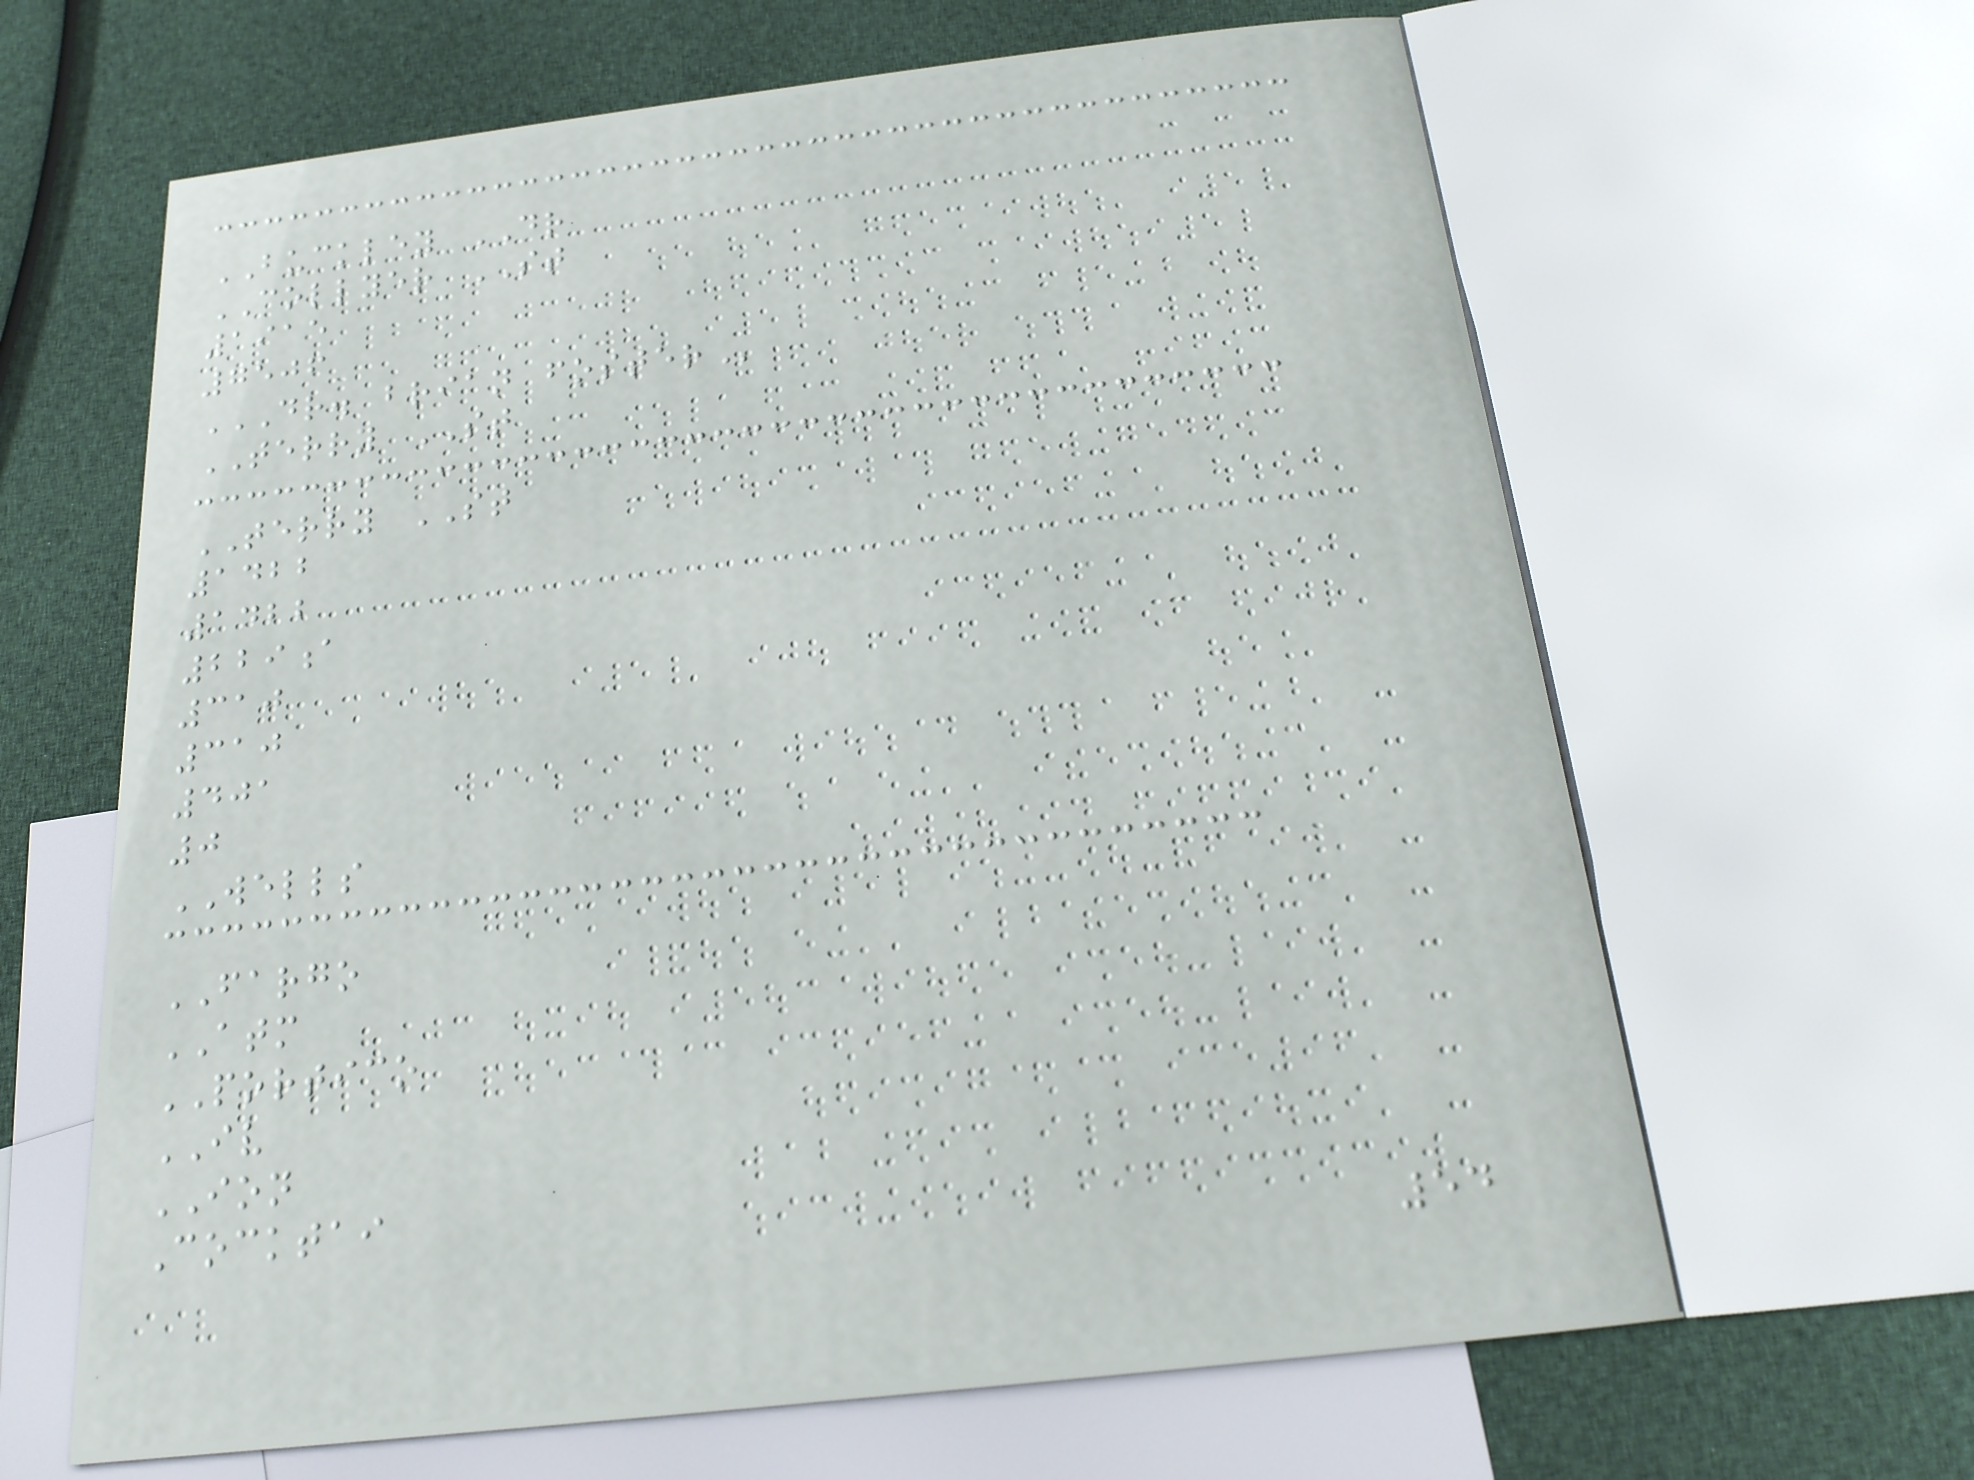BUCKLEY DR
COLLYER ST
1915
7506
DR. BRIAN FOSTER
TERRY ST
TERRY ST
1422
1422
229a
310
310
401
0
WELLS
FARGO
ATM
PORTICO
IV
ION
Cocktai
54
